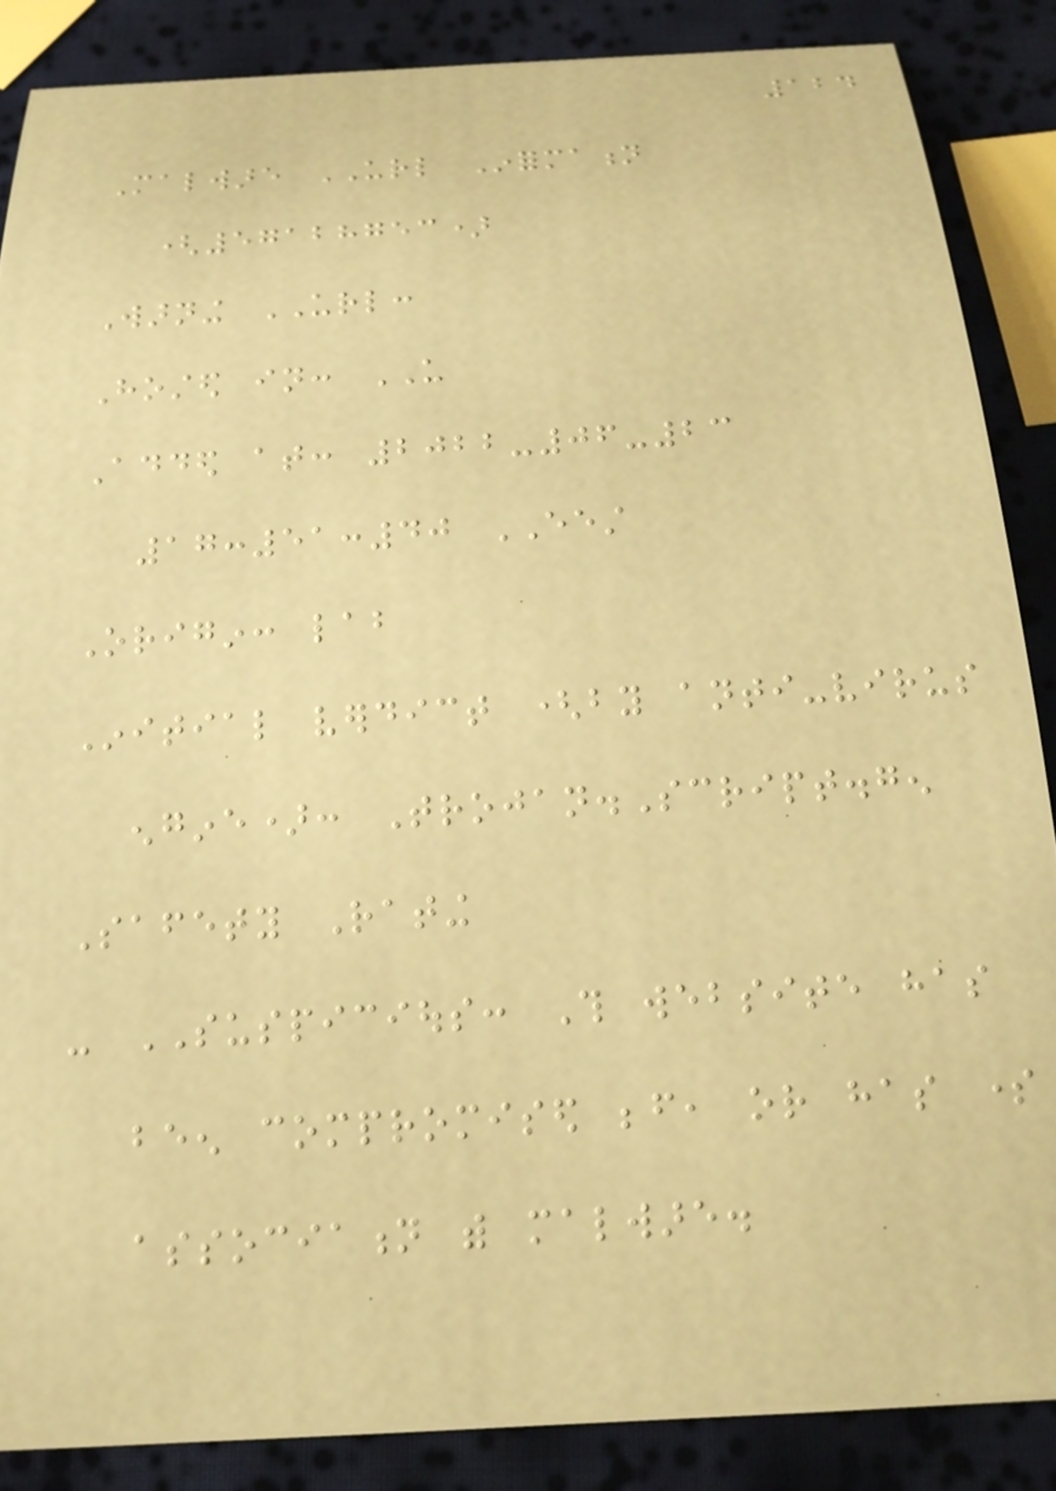124
Malware URL Information
(57128753)
Warning URL:
Hosted in: US
Added at: 2022-06-23
17:51:40 EEST
Origin: lab
Initial verdict (by anti-virus
engine): Trojan.Script.gen
Safety Rating
- SUSPICIOUS: This website has
been compromised before, or has some
association with malware.
